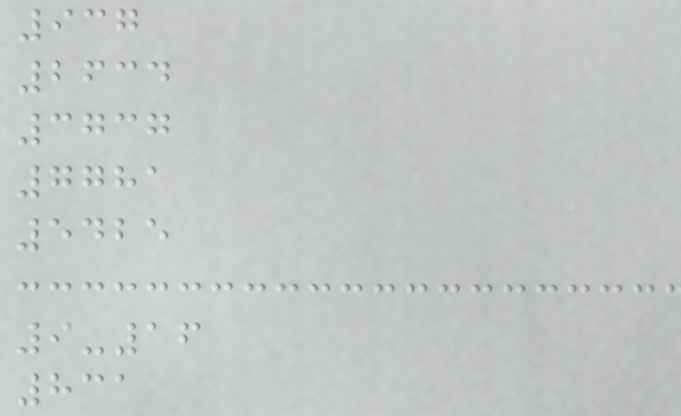937
2634
3737
7781
5425
9-16
831
